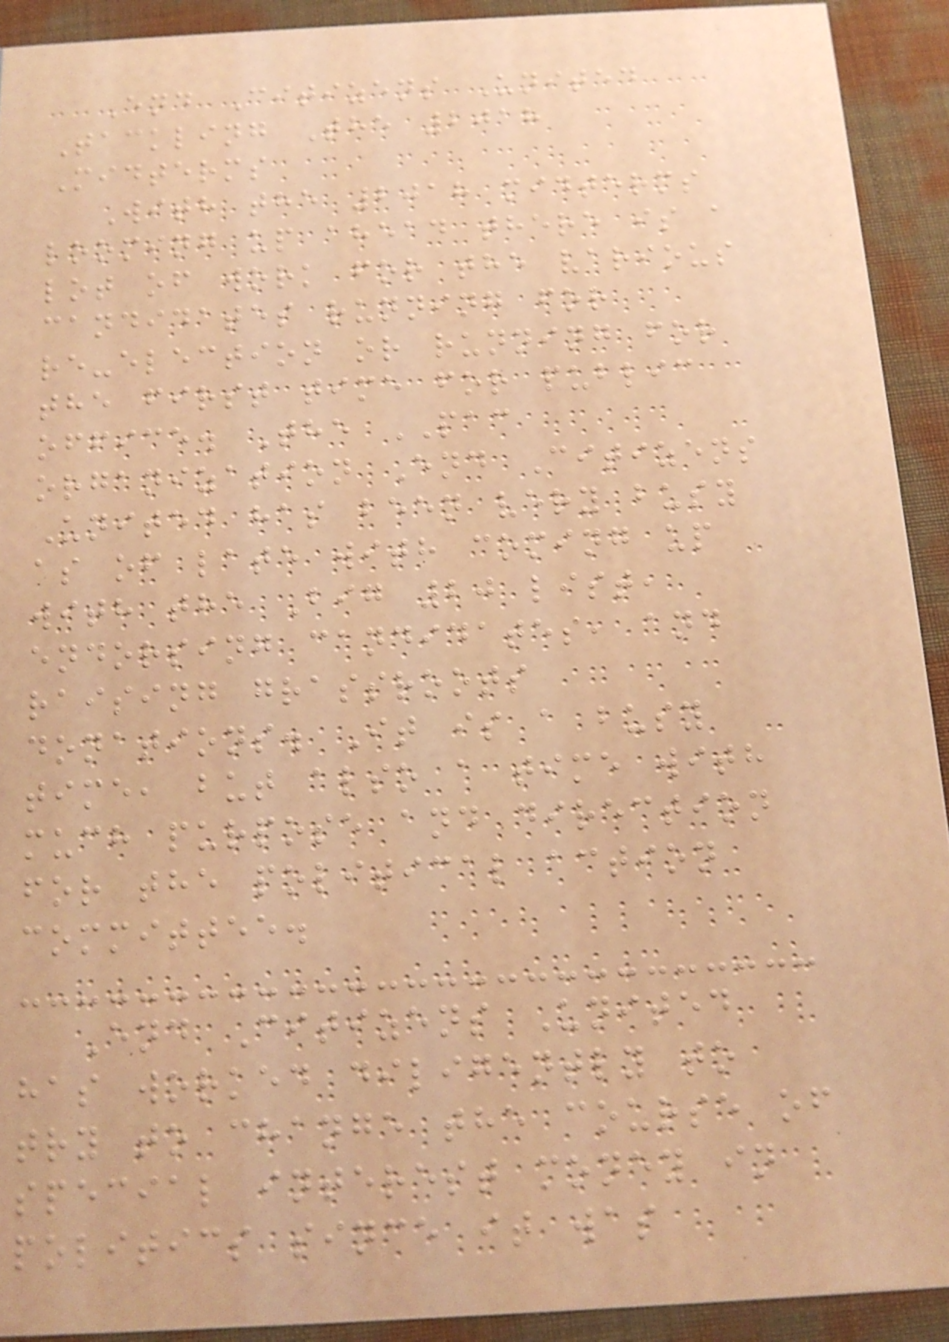End Citizens United
Tackling The 2018
Midterms
With the 2018 midterms
looming up ahead there is a
lot of work for the various
candidates running for
re-election or running for
the first time for public
office. The PAC
organization End Citizens
United has been very busy
as of late with coming up
with the Big 20 list,
endorsing candidates, and
raising grassroots
donations. It is a busy
time, but also a time with
much purpose and direction
for the political action
committee.
End Citizens United
has worked diligently to
try to change the course of
special interest money in
politics since it was
